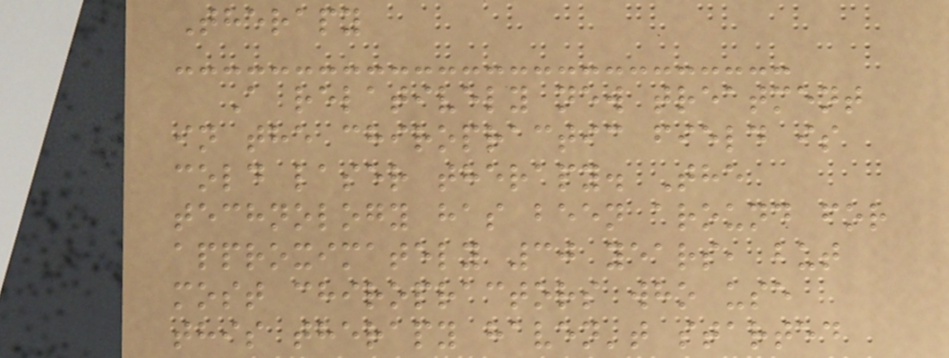Therapy
A relatively new treatment
in the chiropractic field is
cold laser therapy. The
technology has been around for
approximately 30 years, but
most chiropractors who use
this therapy haven't started
